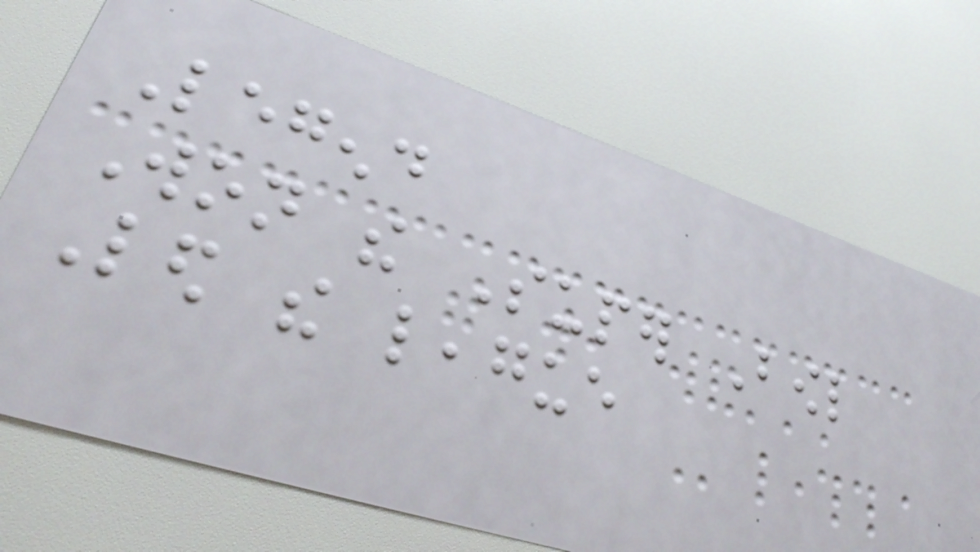Legend
Won the Super Bowl
Led the league
